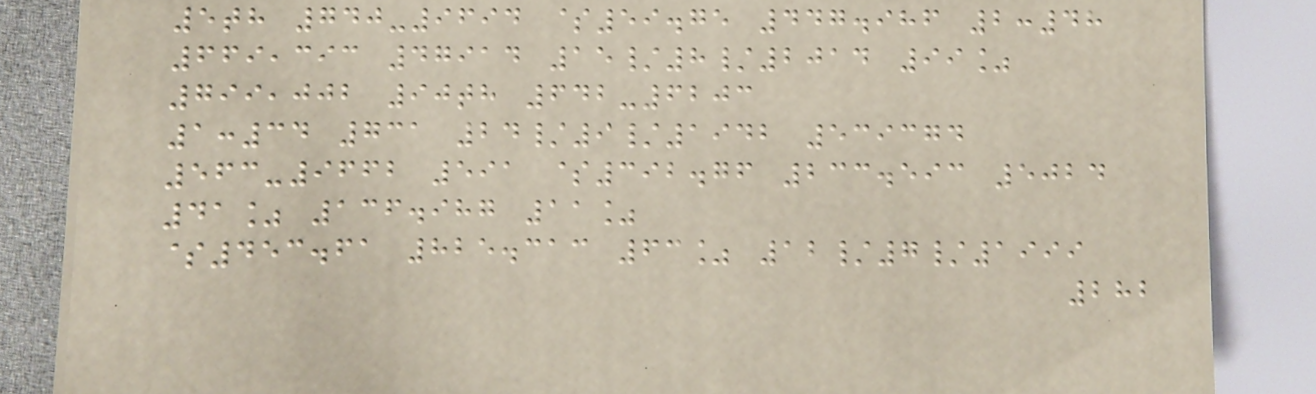5th 740-9694 $59.75 447.986 2:48
669,393 47914 15/8/2014 99%
799,002 90th 642-6203
1:34 731 24/9/1942 539374
563-9662 591 $392.76 233.593 5024
41% 136.987 11%
$453.61 825.313 63% 12/7/1999
282
